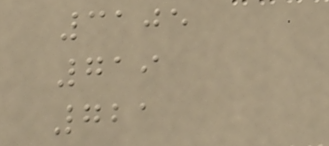3105
719
721
